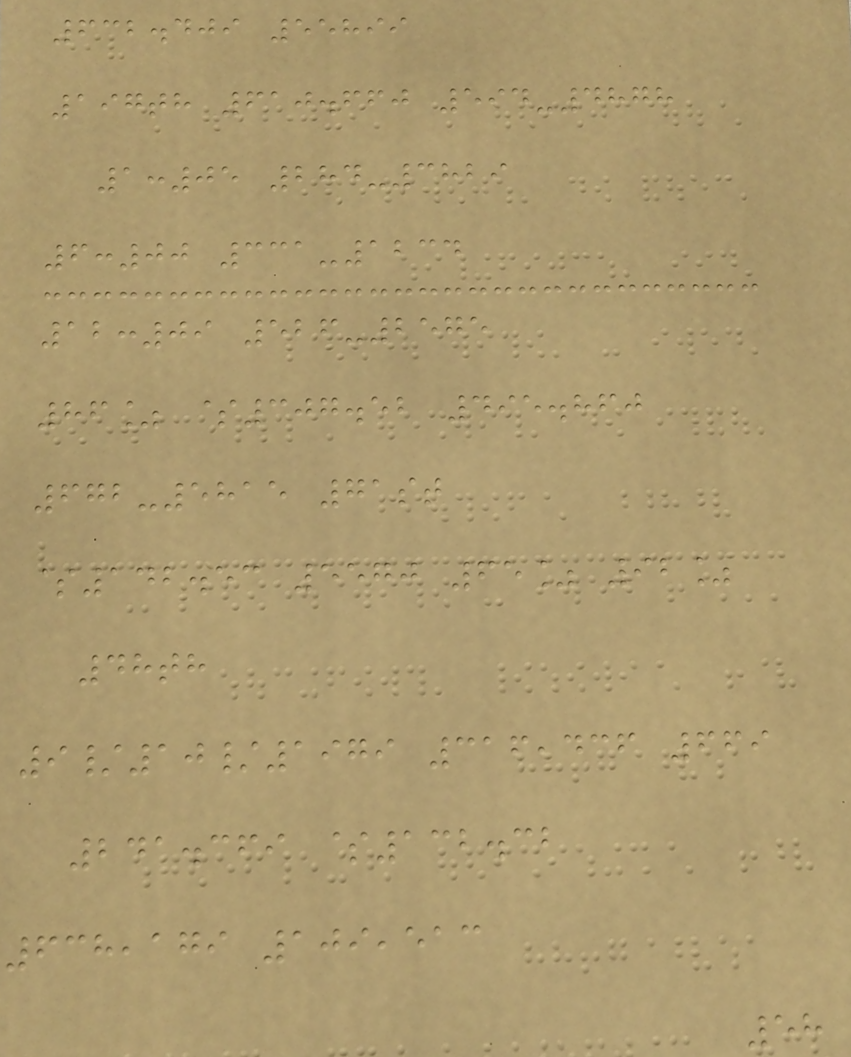632.409 55899
197th 610.660 594-4878
1:05 284-3829
6:00 331-1234
12:09 526-2575
86% $307.52 495.860
672-5815 71st
$142.53 5570 65% 92%
48th
9/10/1979 316,436 669
241.369 $132.32
638,179 109,513
58
